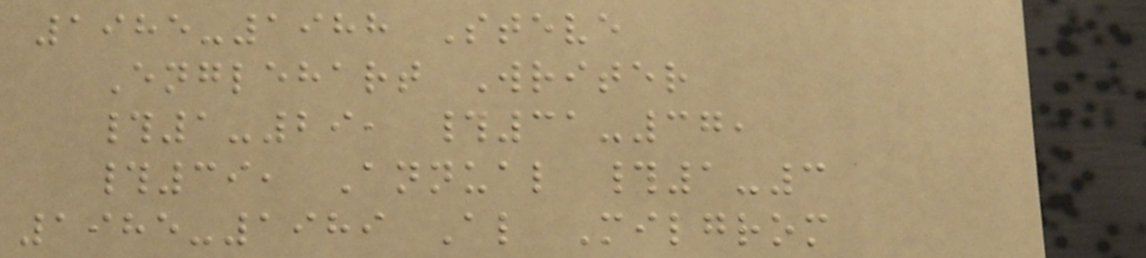1985-1988 Steve
Englehart Writer
#1-29, #31-37,
#39, Annual #1-3
1985-1989 Al Milgrom
